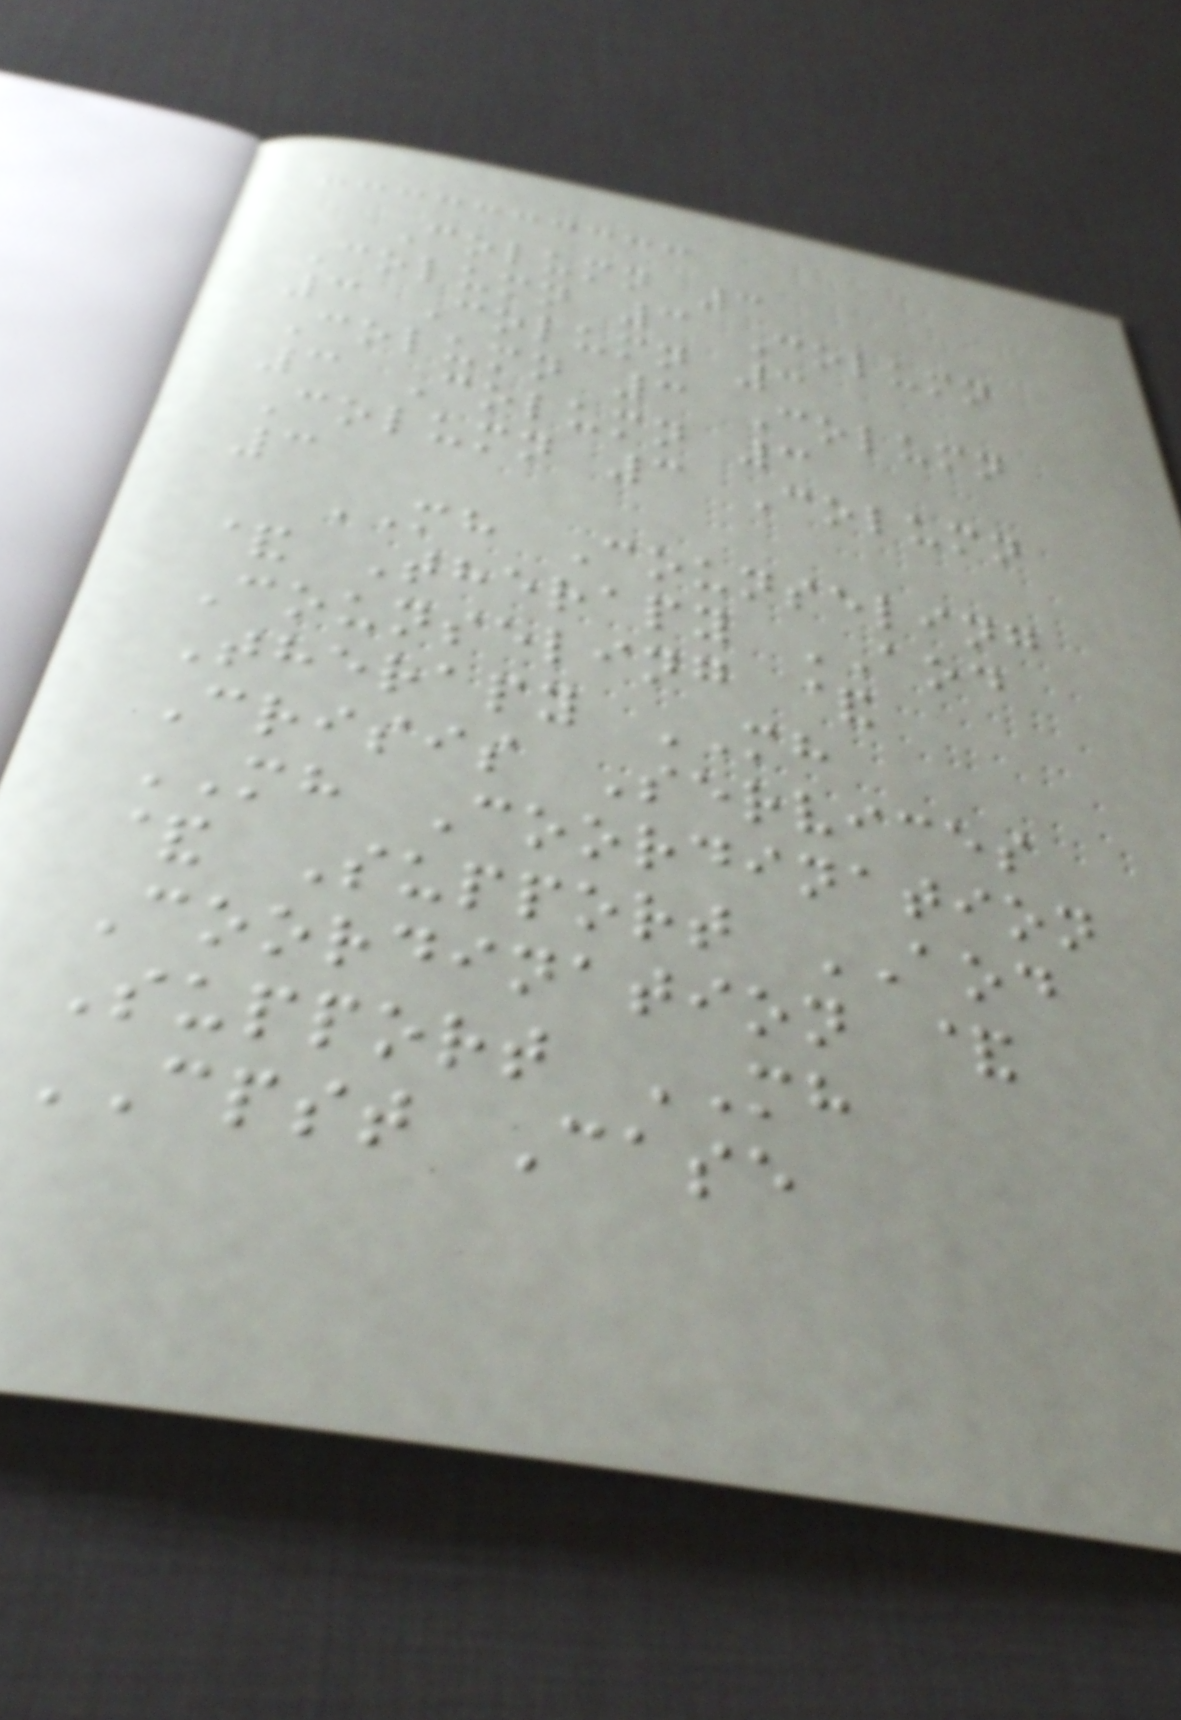Column 3
Column 3 Column
3 Column 3
Column 3 Column
3 Column 3
Column 3 Column
3
MH Counseling
& Therapy AOD
Counseling &
Therapy MH
Crisis Services
MH Coordination
& Support AOD
Coordination &
Support MH
CPST Case
